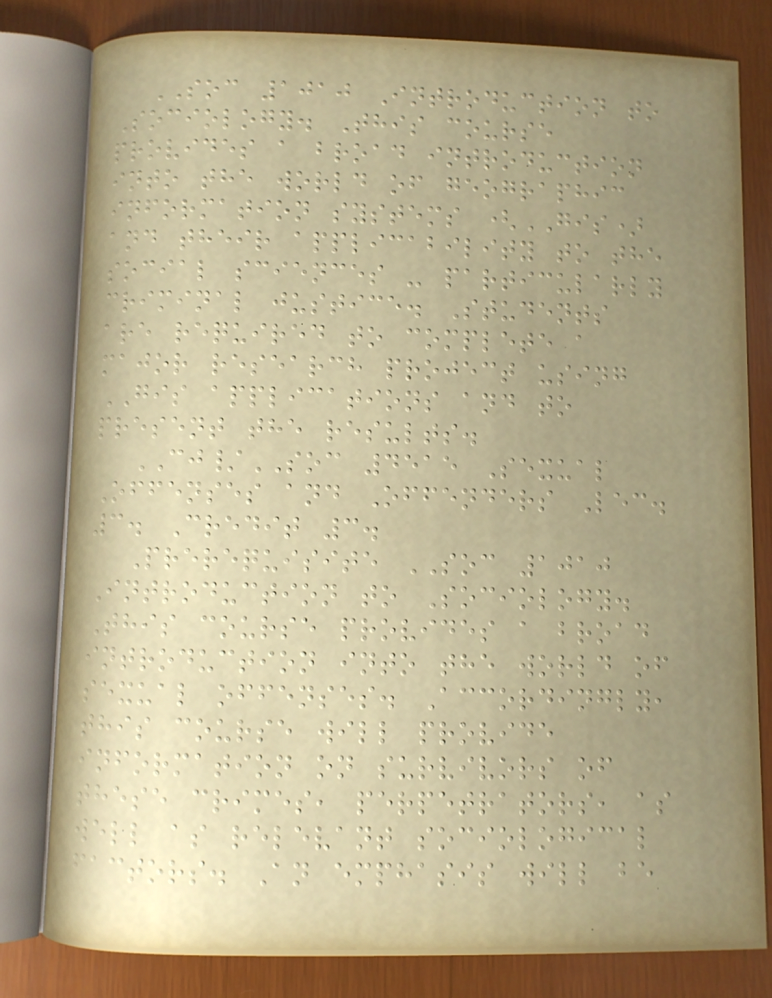SOC 1010 Introduction to
Sociology. This course
provides a broad introduction
into the world of geographic
information systems (GIS)
and their applicability to the
social sciences - particularly
criminal justice. Students
are required to complete a
major research project using
GIS applications and to
present the results.
CJ/SOC 4515 Sexual
Offenses and Offenders Lec.
3. Credit 3.
Prerequisite SOC 1010
Introduction to Sociology.
This course provides a broad
introduction into the world of
sexual offenses. Accordingly,
this course will provide
information on survivors of
these crimes, perpetrators, as
well as relevant sociological
factors. An emphasis will be
